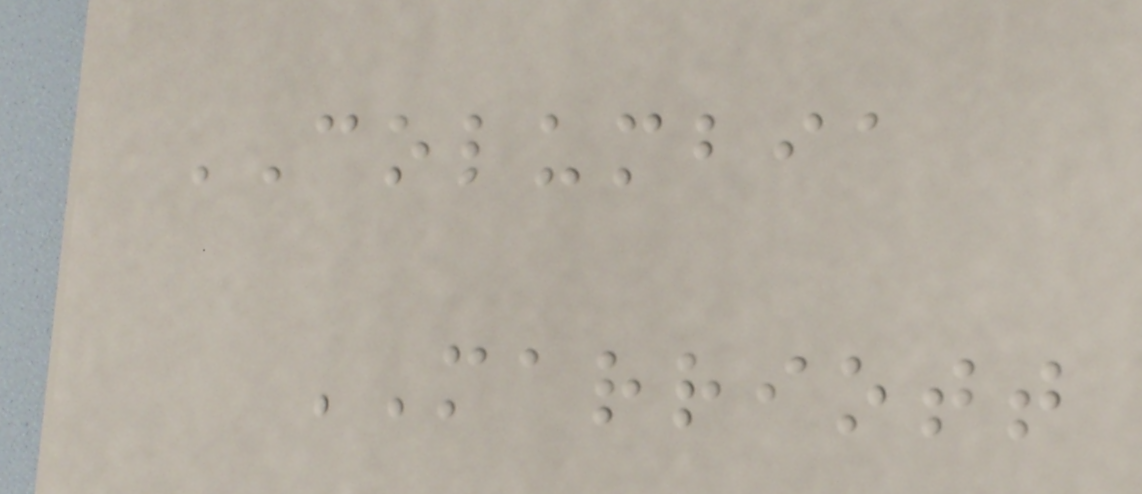COLUMBIA
MARRIOTT
